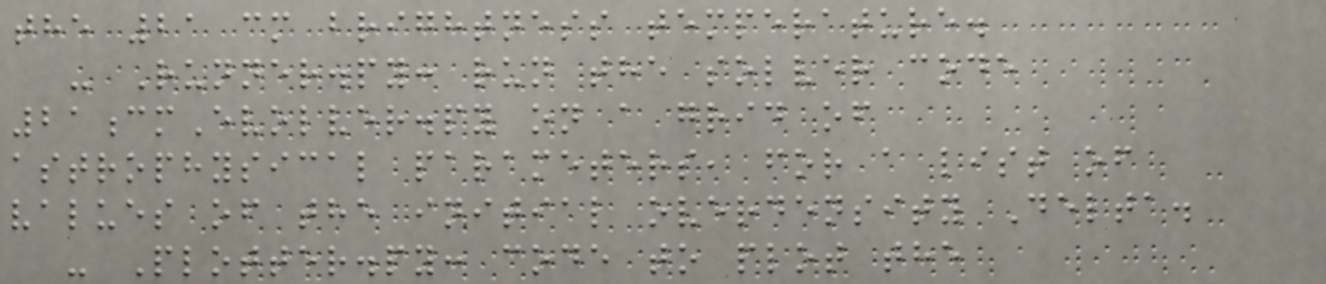the 21 cm brightness temperature.
- Runner.py: run the solver code
21cmEvolver.py on a grid of
astrophysical parameters, for a list of
values of the initial overdensity Delta.
- Plotter.py: code to plot the
